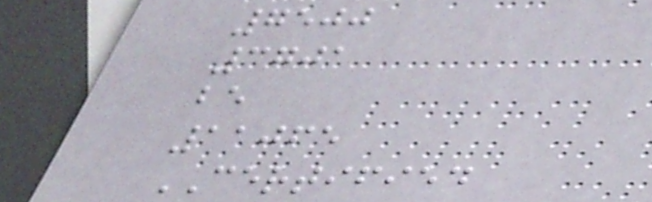7500
3701
be
11065
CERTIFIED
